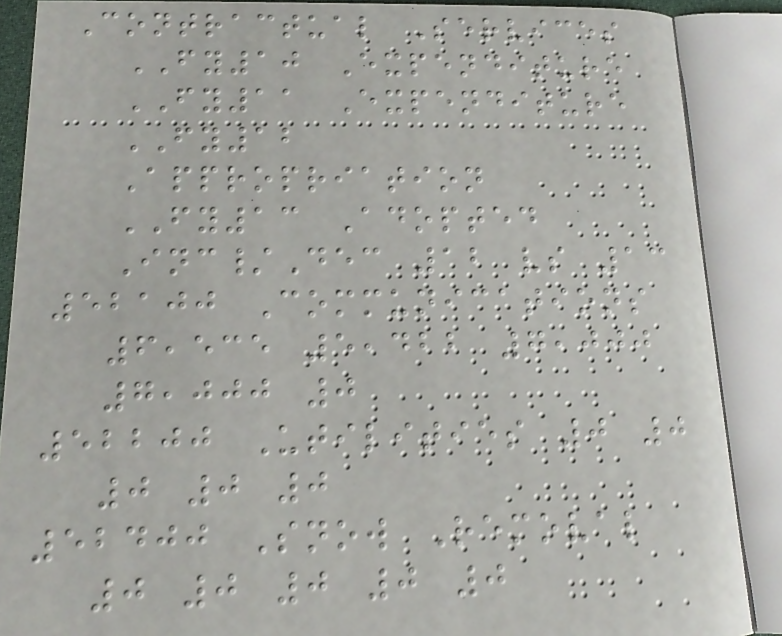Contractual Services
FY10 Expenditure
FY11 Expenditure
FY12
Appropriation
FY13 Adopted
Inc/Dec 12 vs 13
52100 Communications
6,535 5,422 7,000
7,000 0
52200 Utilities 0 0
0 0 0
52400 Snow Removal
0 0 0 0 0
